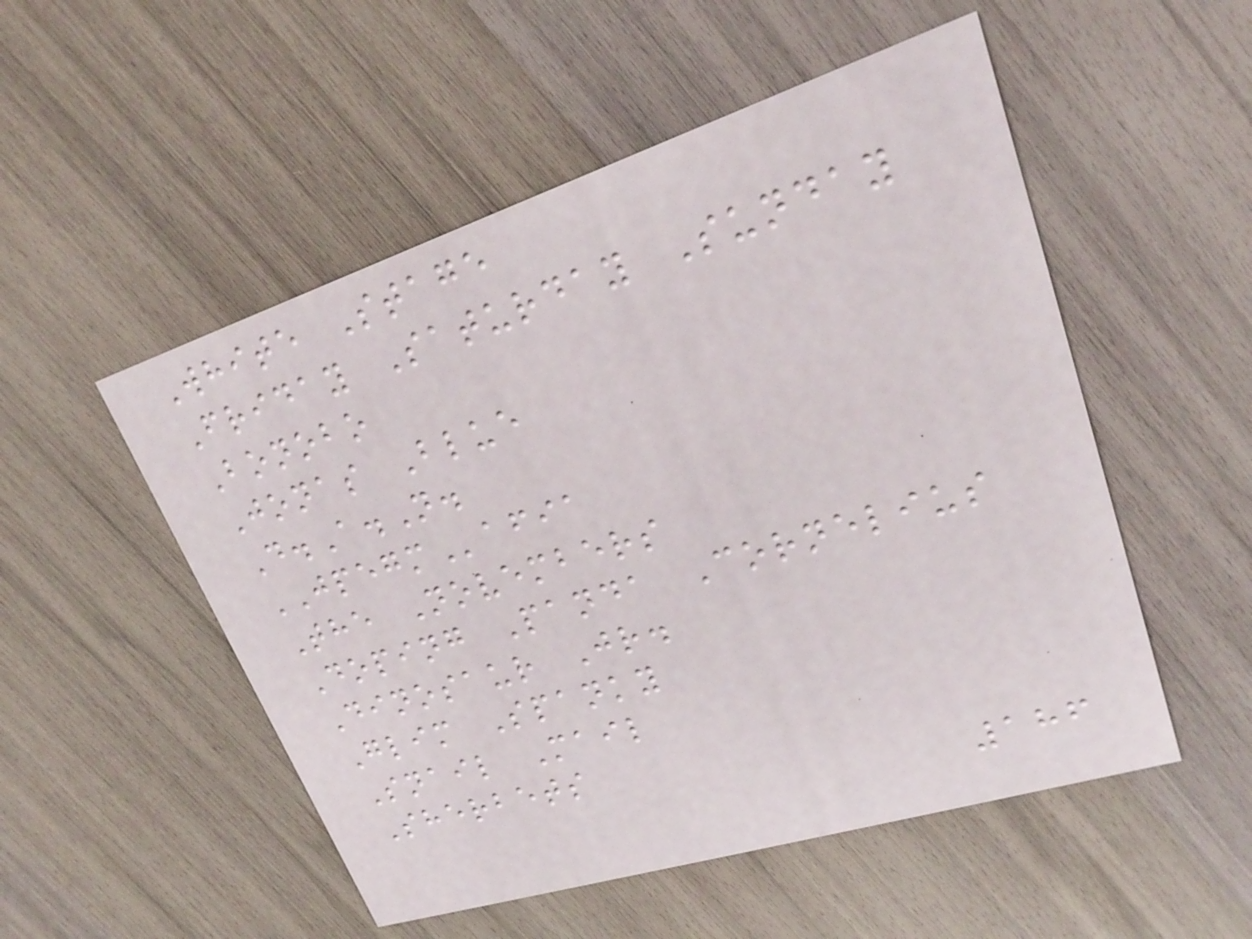White Stage
Friday Saturday Sunday
Bonobo
Jonas Blue
D.A.N.
JPEGMafia
The Novembers
Doping Panda Cornelius
Dinosaur Jr.
Glim Spanky
Snail Mail
Sherbets
186
